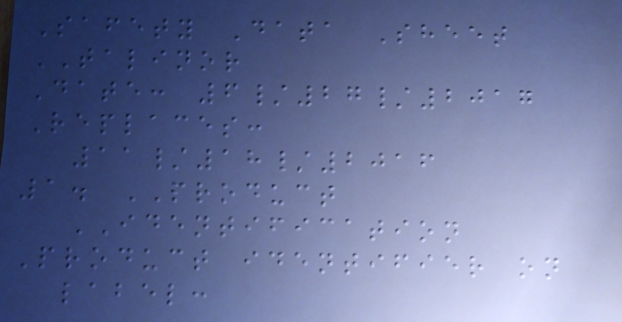Safety Data Sheet
TALINOR
Date: 6/27/2017
Replaces:
11/18/2016
1. PRODUCT
IDENTIFICATION
Product identifier on
label:
